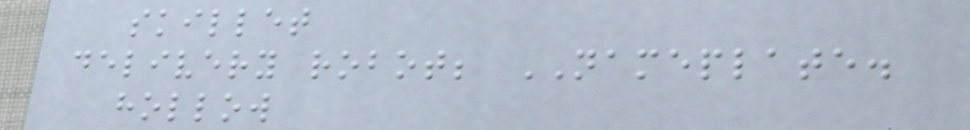skillet
delivery robot; NAMEPLATE.
hollow
